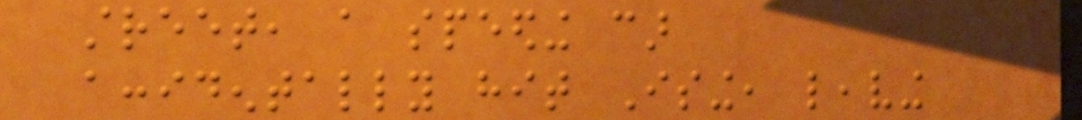street, a speeding car
accidentally hit Ising, leaving
